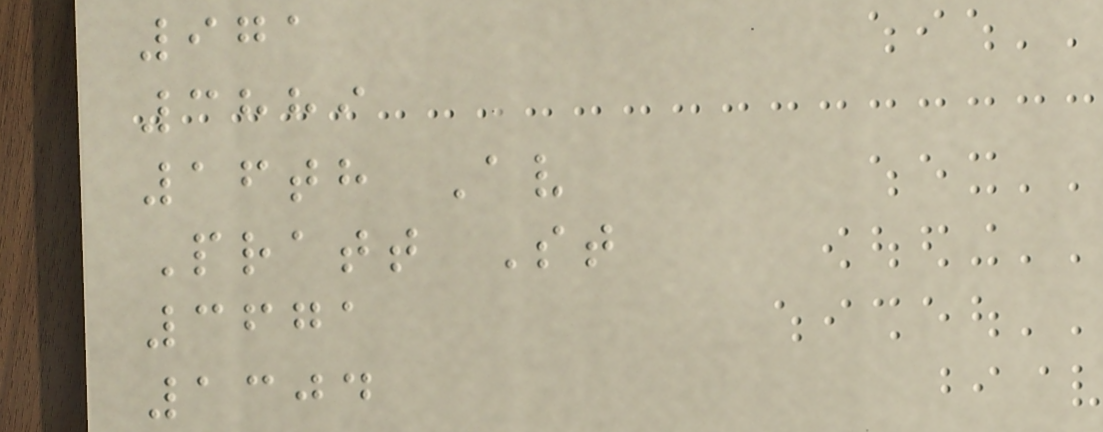971
3889
16th Av
Pratt St
3671
1304
